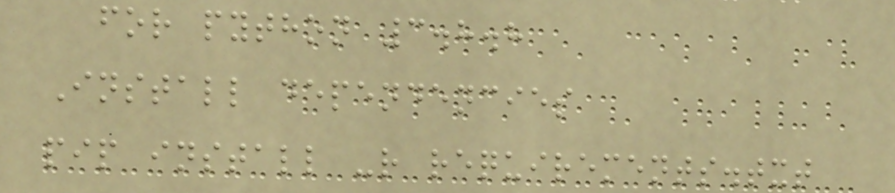for python 3.8.8
Install dependencies
pip install -r requirements.txt
